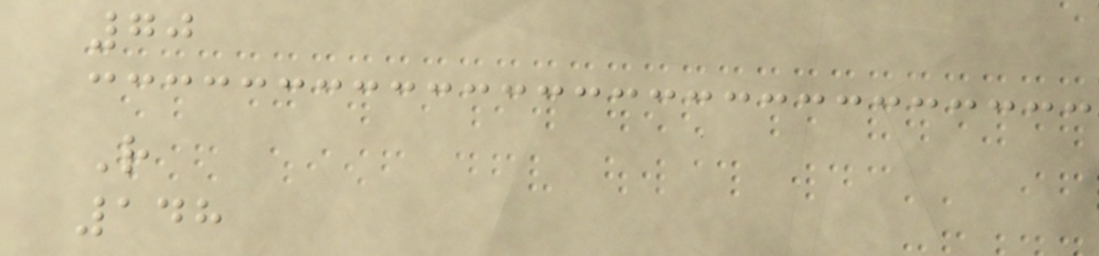70
R
148
